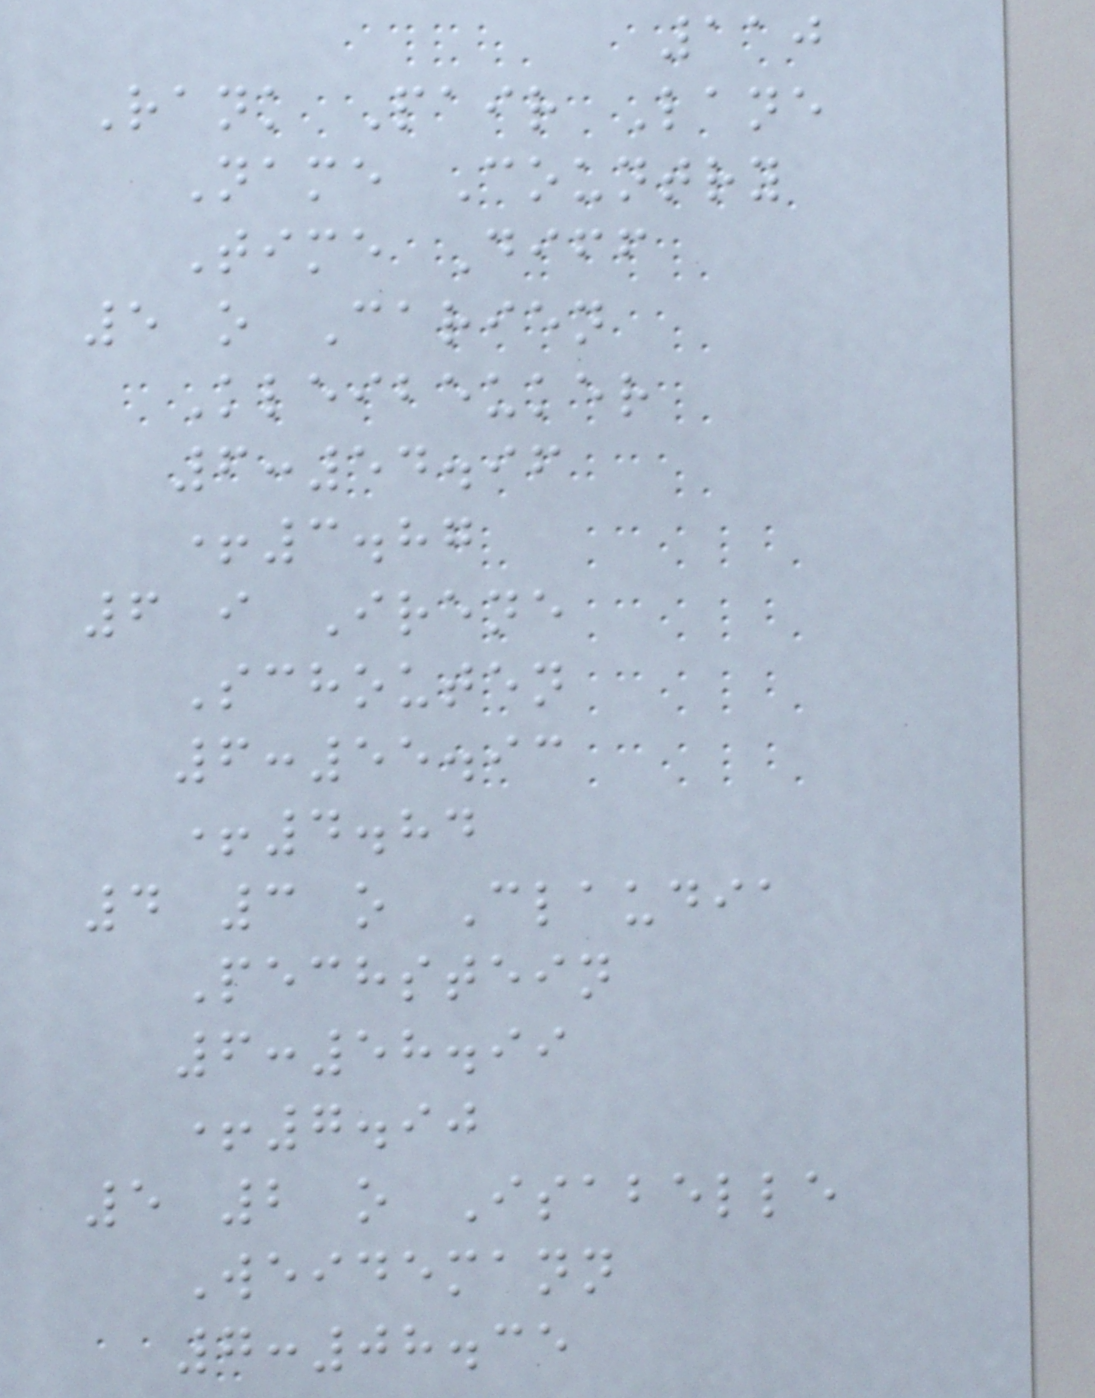110
Rank Pair Lane
Name Country
Time Diff
5 o Carien
Kleibeuker
6:54.96
+3.87
6 i Irene
Schouten
6:55.93
+4.84
4 3 o Claudia
Pechstein
6:58.99
+7.90
5 2 o Isabelle
Weidemann
7:08.35
